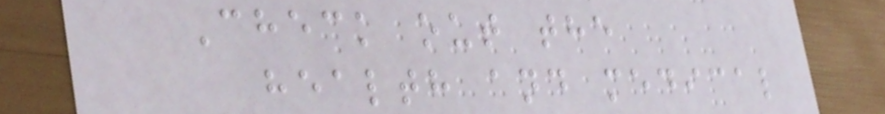Check out the
health and medical
